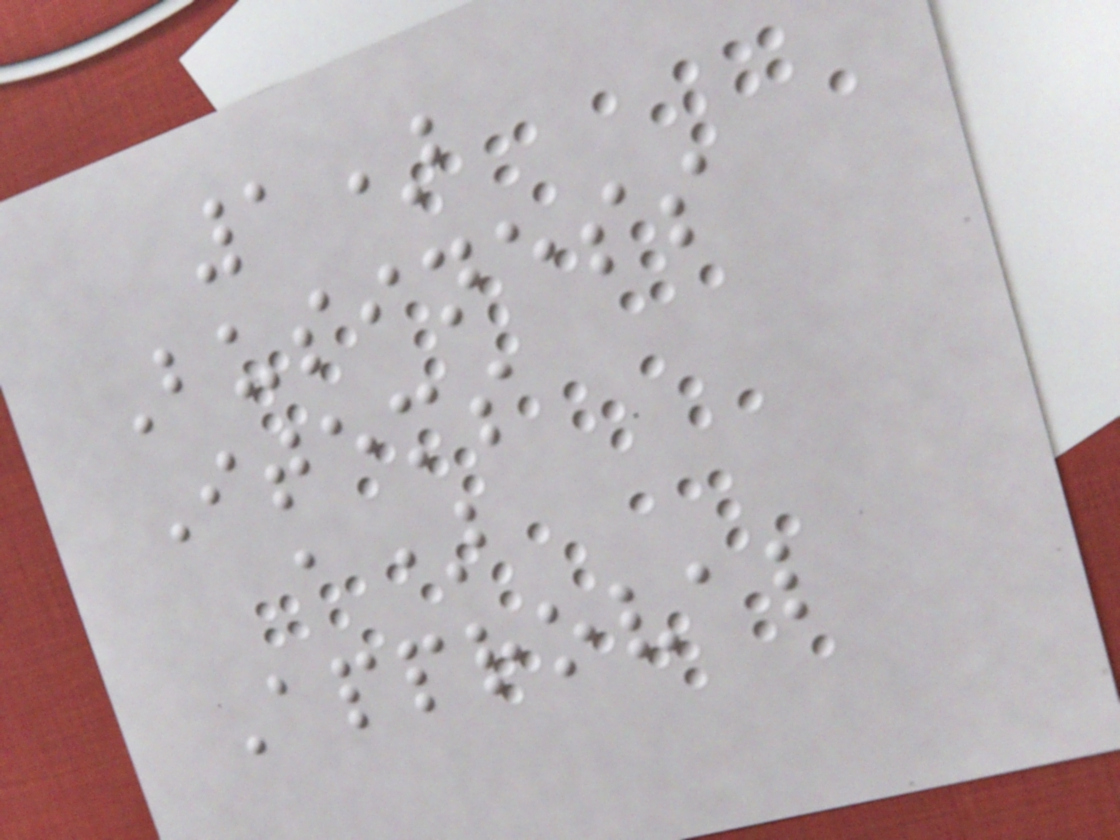1)
Business
Items
a)
Approval
